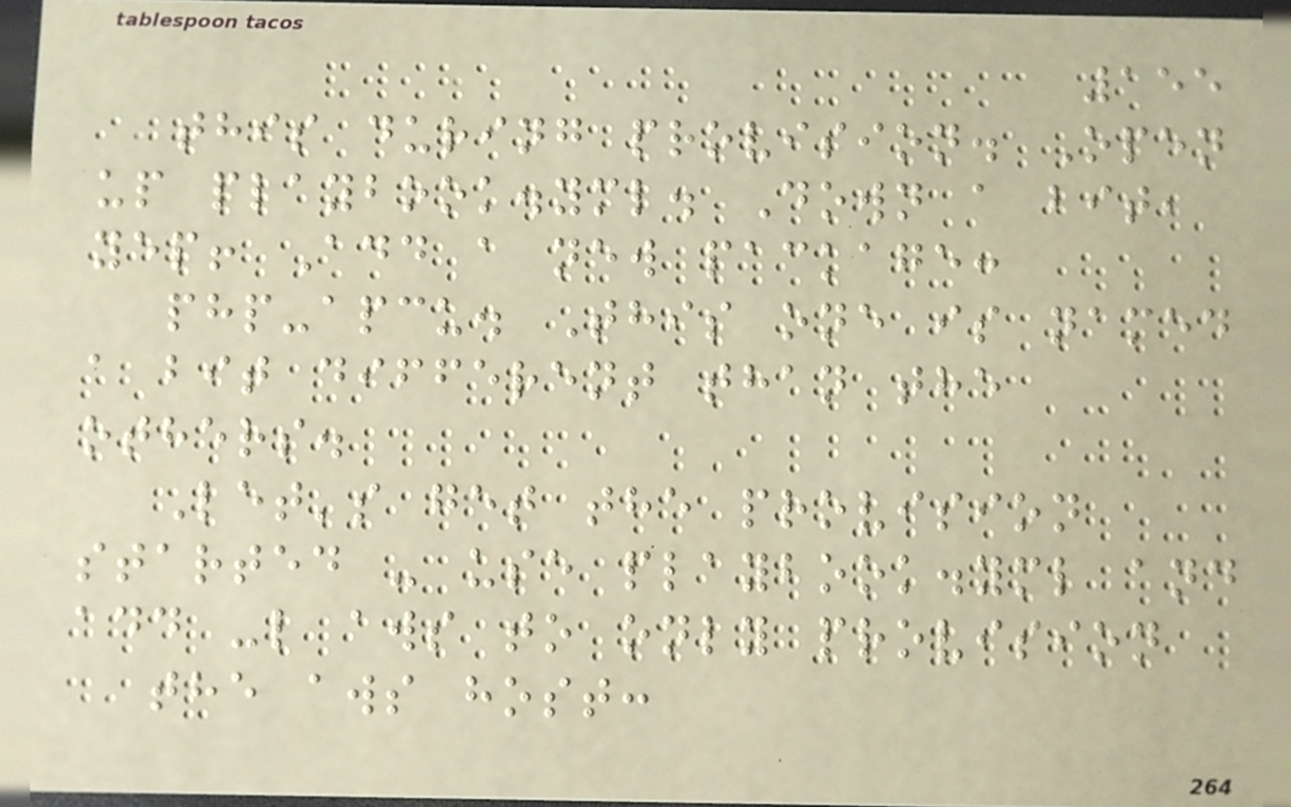155
this during provision. Open
up playbook.yml. Down a bit,
yep! Add a new package:
php-apcu. This one is named
a bit different than the
others.
Let's get the provision
started - use playbook.yml and
add -l aws to only provision
the aws host:
